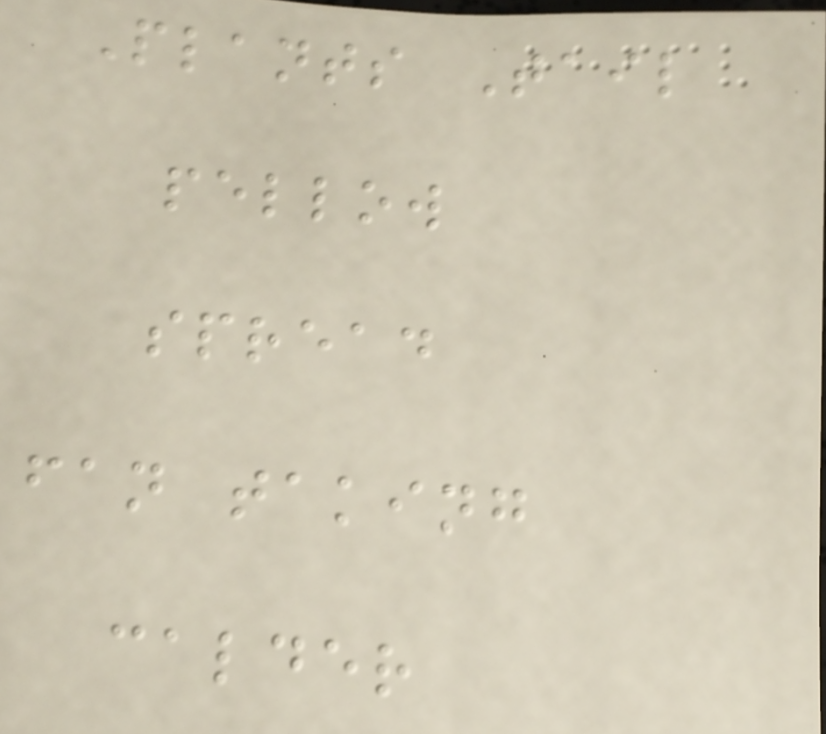Plants Tail
pellow
spread
fan taking
calder
